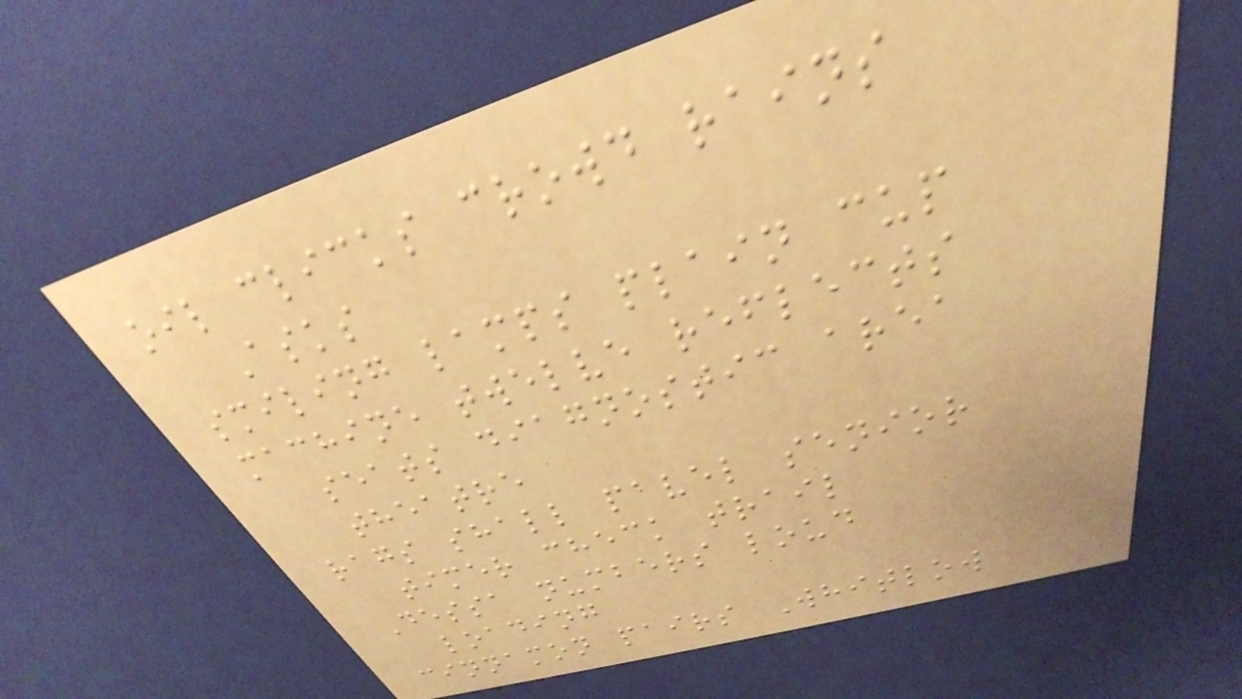oil clicks crowd rains
Asks
smiling lamps plain cup
machine twelve reflects
seats diagnostic area
theatre
rags shall pavel senior
timer check trail
Dessa numbers loud
loading
cinnamon pairs Whitlow
